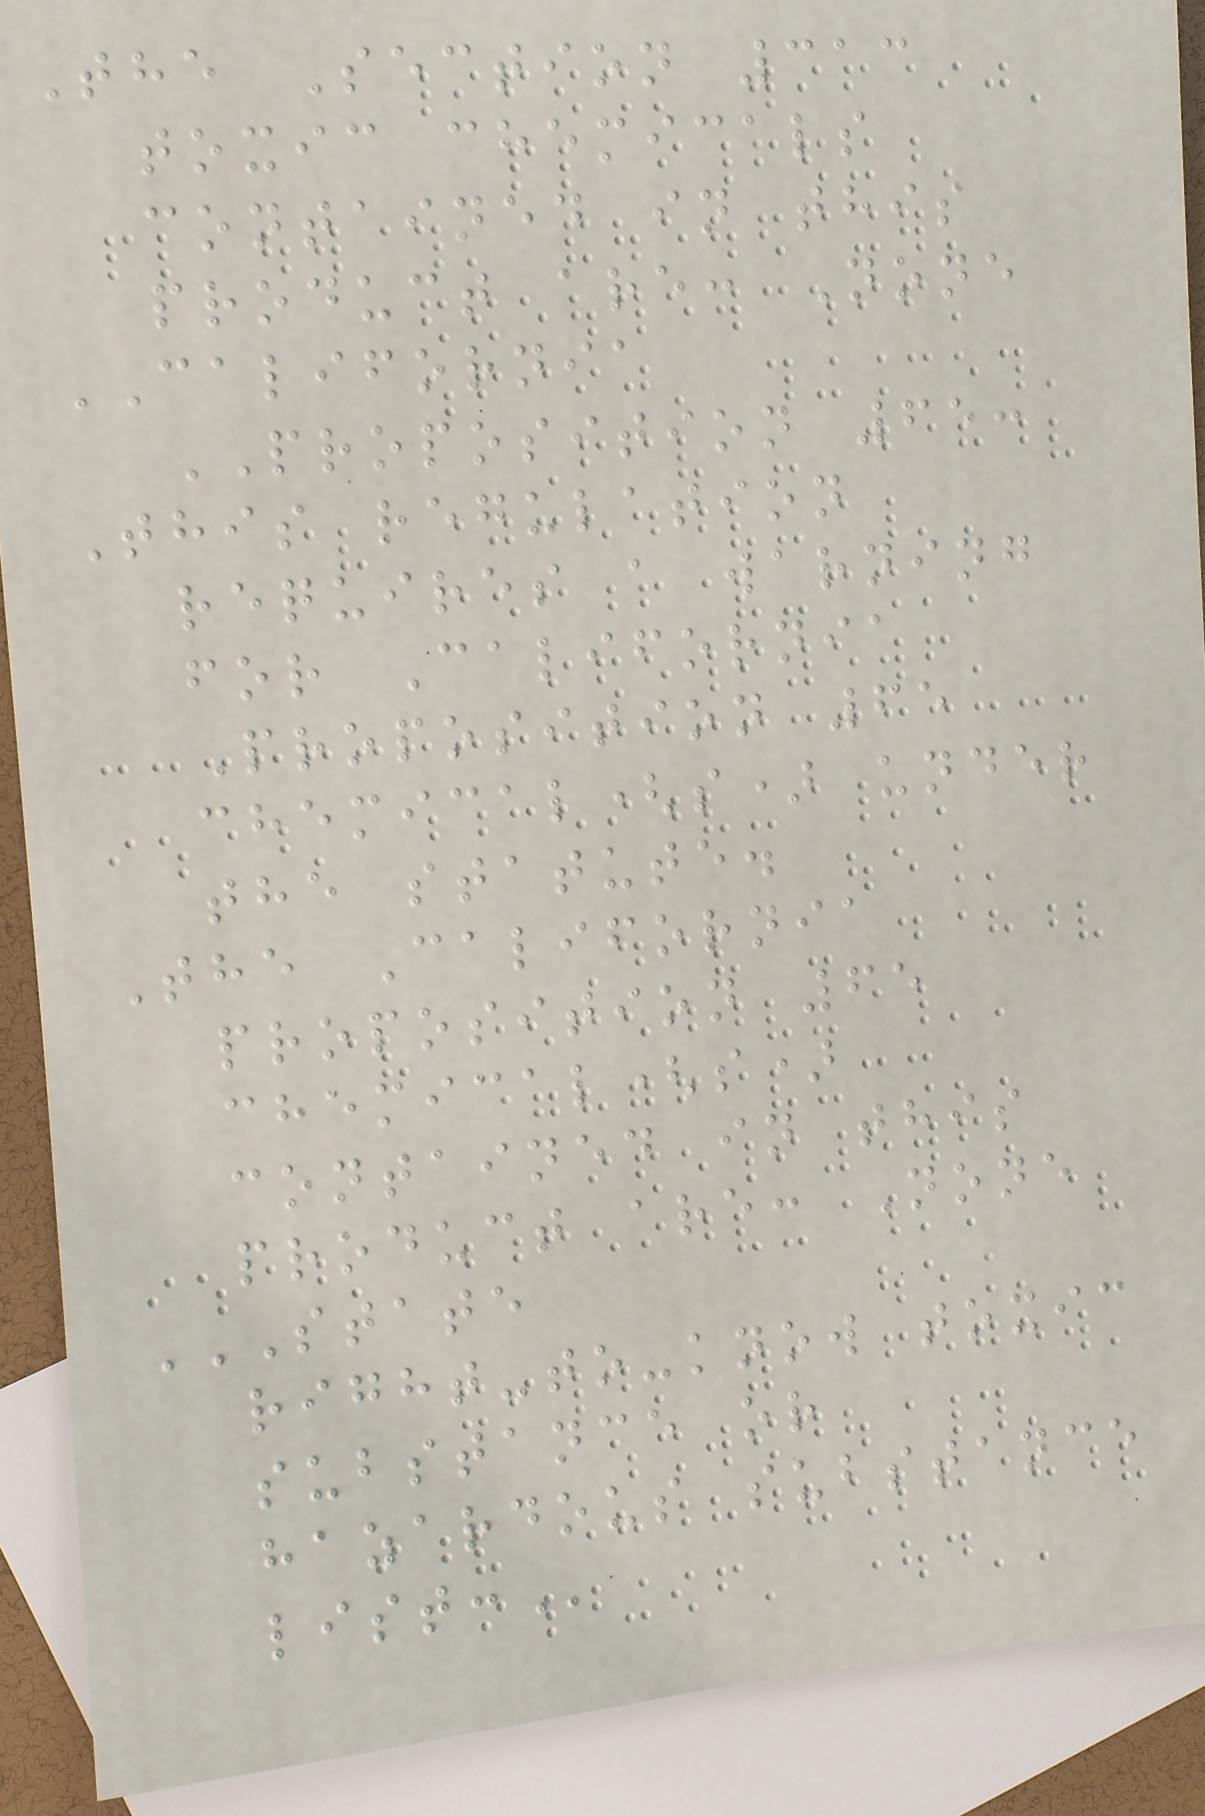The Section 313
toxic chemicals
contained in this
product are: None
CALIFORNIA
PROPOSITION 65:
This regulation
requires a warning
for California
Proposition 65
chemical(s) under
the statute.
The California
proposition 65
chemical(s)
contained in this
product are: None
STATE
RIGHT-TO-KNOW TOXIC
SUBSTANCE OR
HAZARDOUS SUBSTANCE
LIST:
